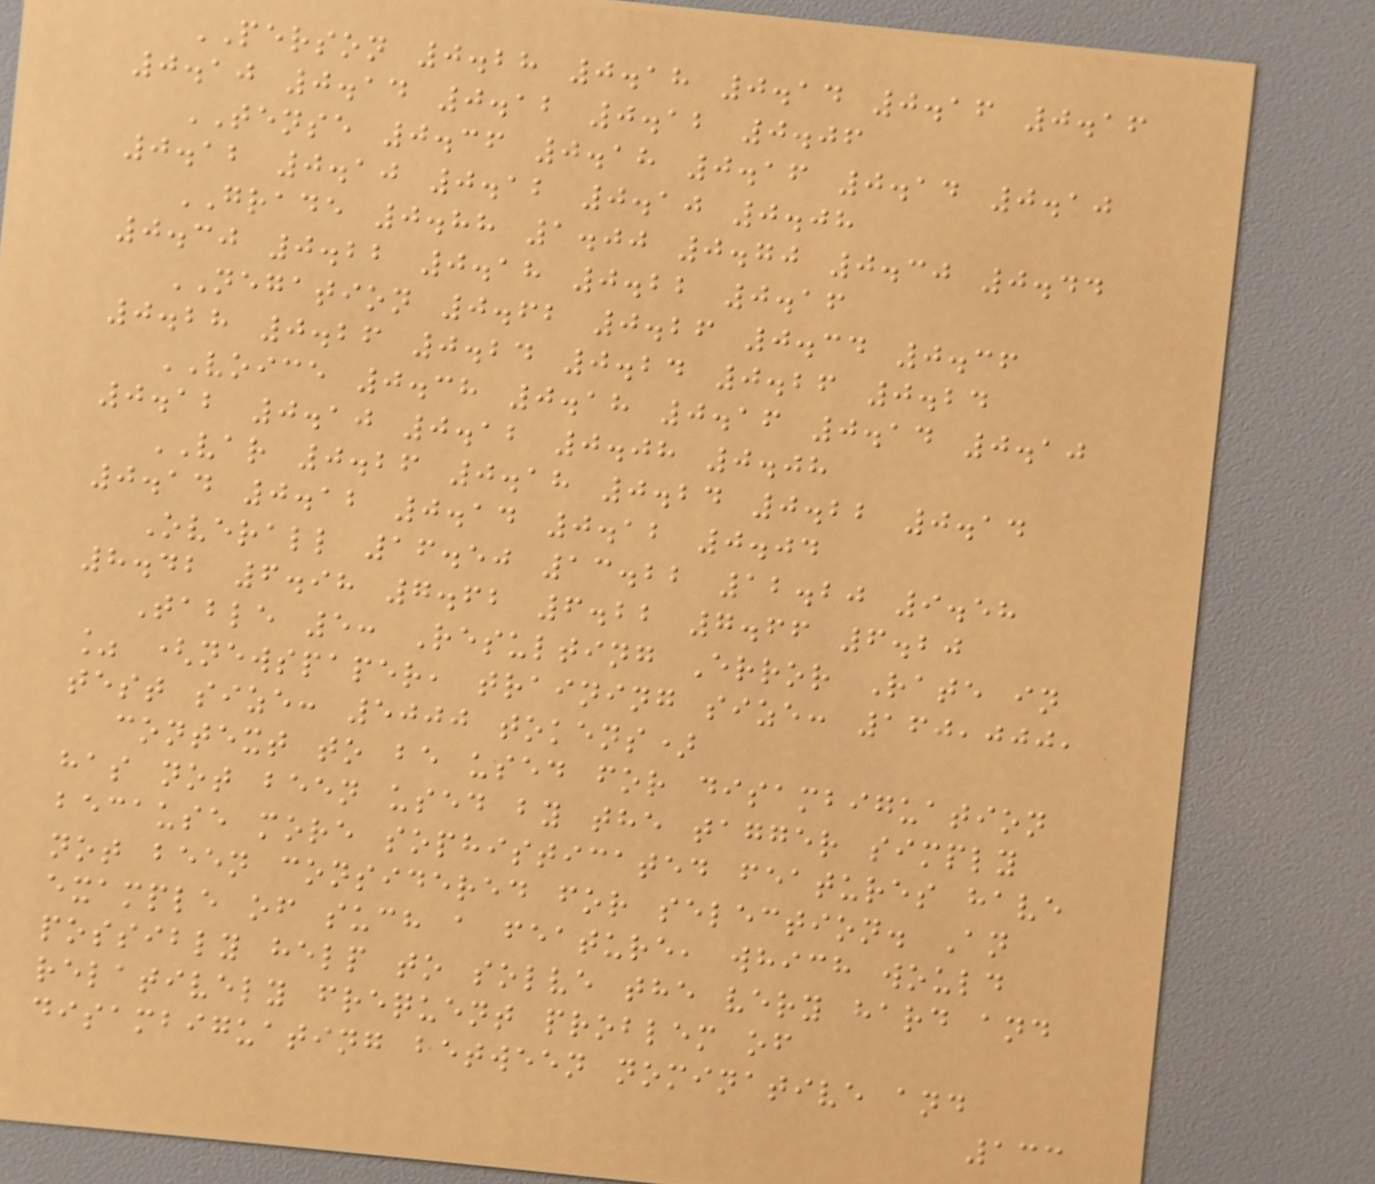PERSON 0.28 0.18 0.14 0.16 0.16
0.10 0.14 0.12 0.12 0.06
TENSE 0.36 0.18 0.16 0.14 0.10
0.12 0.10 0.12 0.10 0.08
GRADE 0.88 1.00 0.70 0.30 0.44
0.30 0.22 0.18 0.22 0.16
NEGATION 0.62 0.26 0.34 0.36
0.28 0.26 0.24 0.24 0.26 0.24
VOICE 0.38 0.18 0.16 0.14 0.10
0.12 0.10 0.12 0.08 0.08
VAR 0.26 0.18 0.24 0.22 0.14
0.14 0.12 0.14 0.12 0.04
Overall 16.50 13.22 12.20 9.58
8.42 6.98 7.62 6.22 7.66 6.20
Table 5: Resulting Error Rate in
% (newspaper, training size: 160,000,
test size: 5000 tokens)
context to be used for disambiguation
has not been used by the tagger simply
because more sophisticated features have
not been considered for selection. An
example of such a feature, which would
possibly help to solve the very hard and
relatively frequent problem of
disambiguating between nominative and
133
